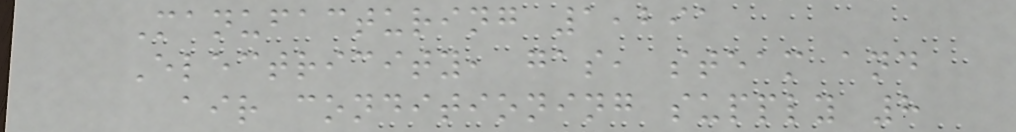Manufacturing 1,291
Electricity, gas, steam and
air conditioning supply 8
